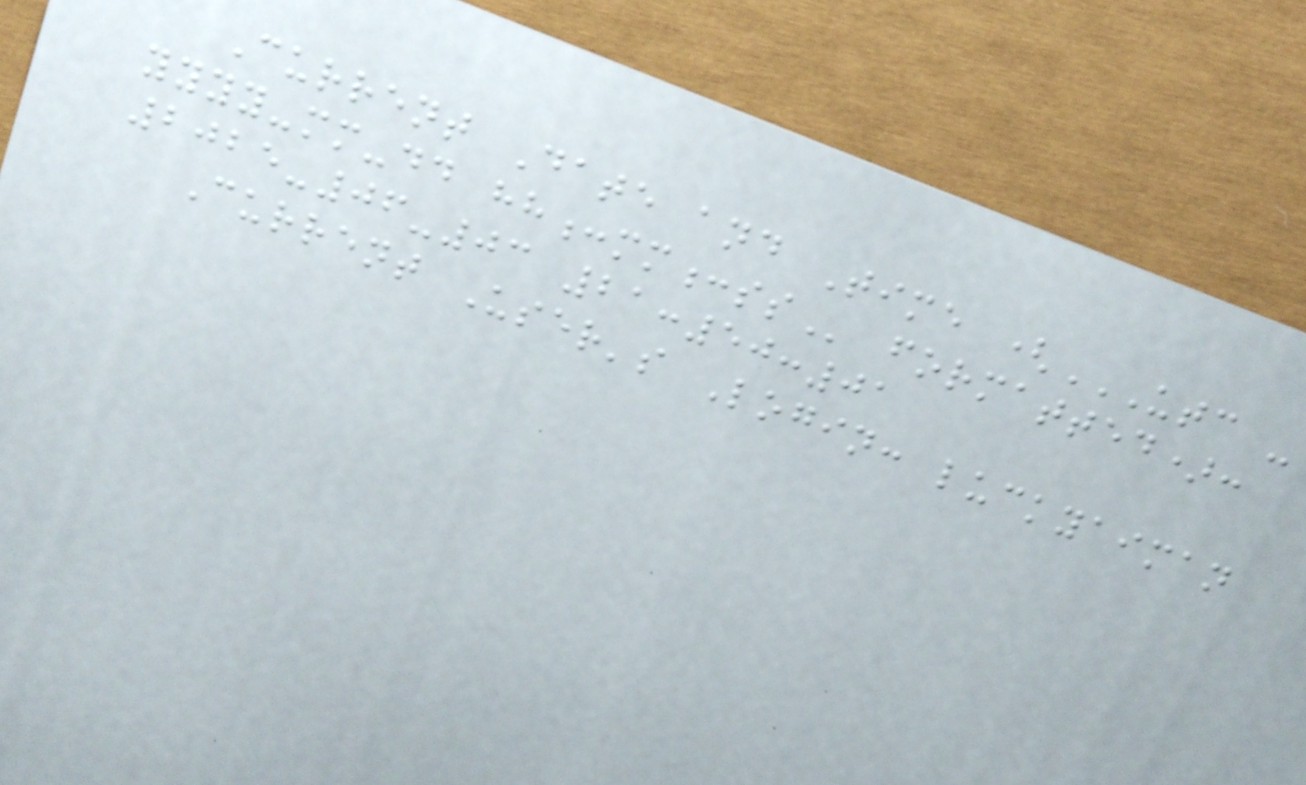Current Date and Time (UTC -
YYYY-MM-DD HH:MM:SS formatted):
2025-06-03 21:50:01
Current User's Login: luckyaiman
